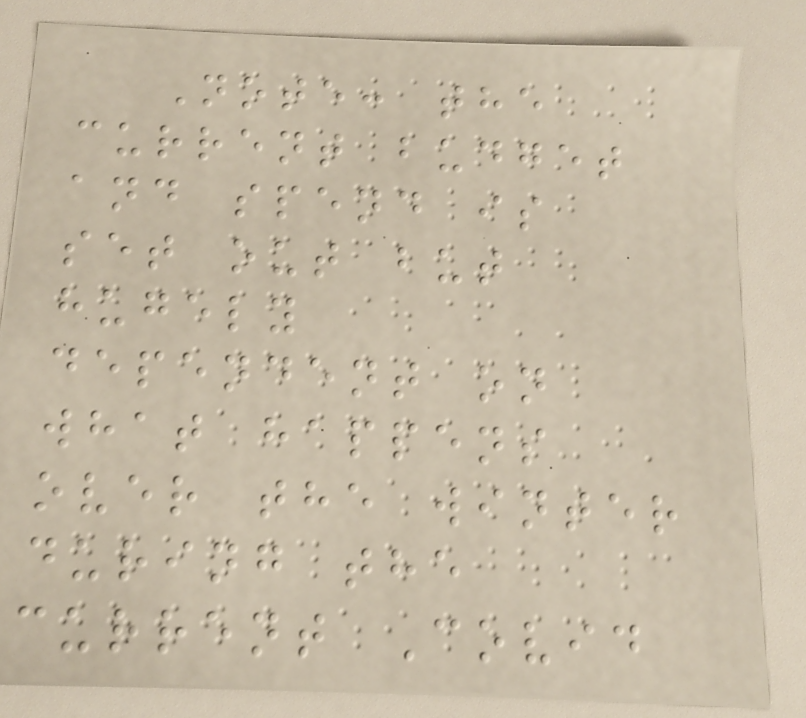Note: the
current budget
and spend is
set out but
hugely
dependent on
what happens
over the winter
during the
current Covid
